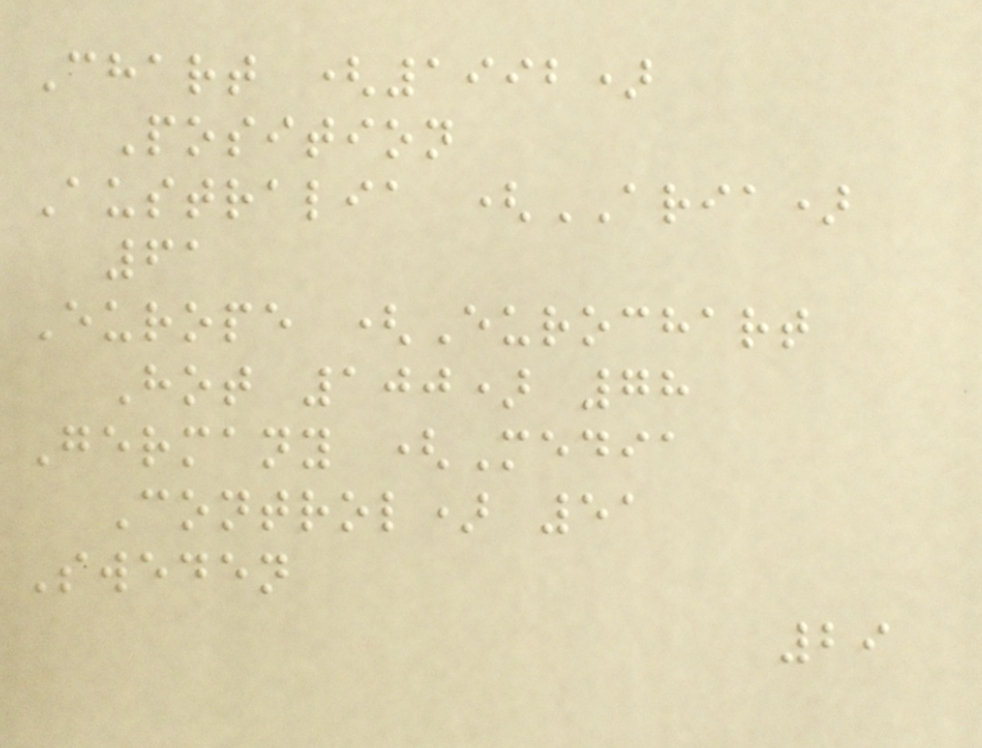Chart (1992)
Position
Australia (ARIA)
61
Europe (Eurochart
Hot 100) 78
Germany (Media
Control) 51
Sweden
29
